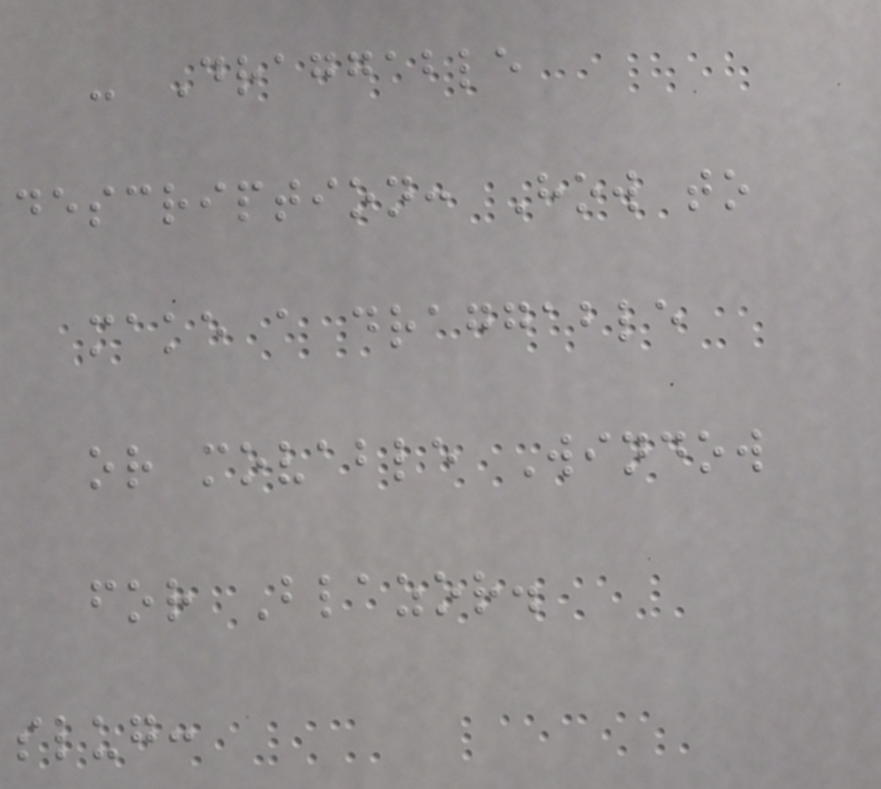- Draggable
description: How to
make a draggable
or movable Window
for Blazor.
slug:
